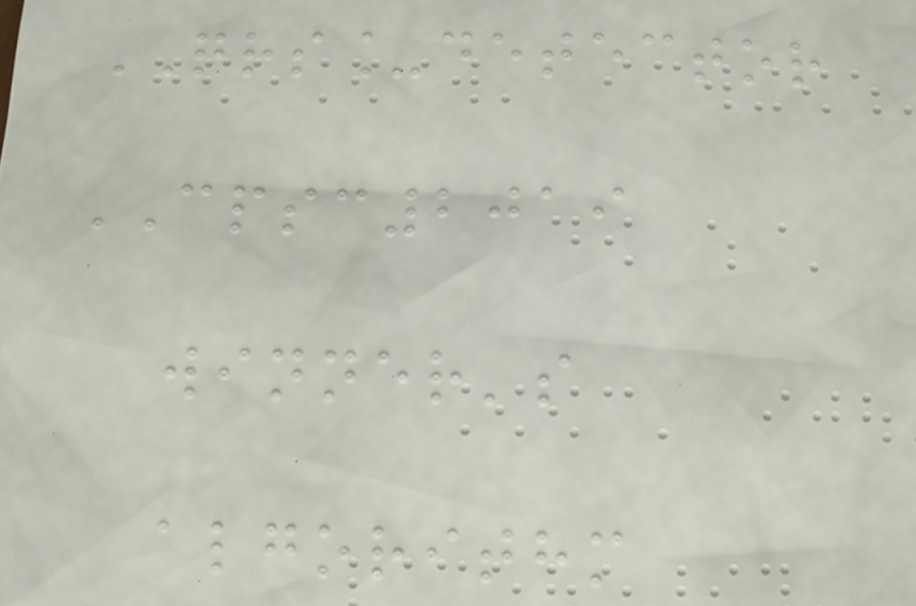QRS_detector
CPSC2019
winner's
algorithm
